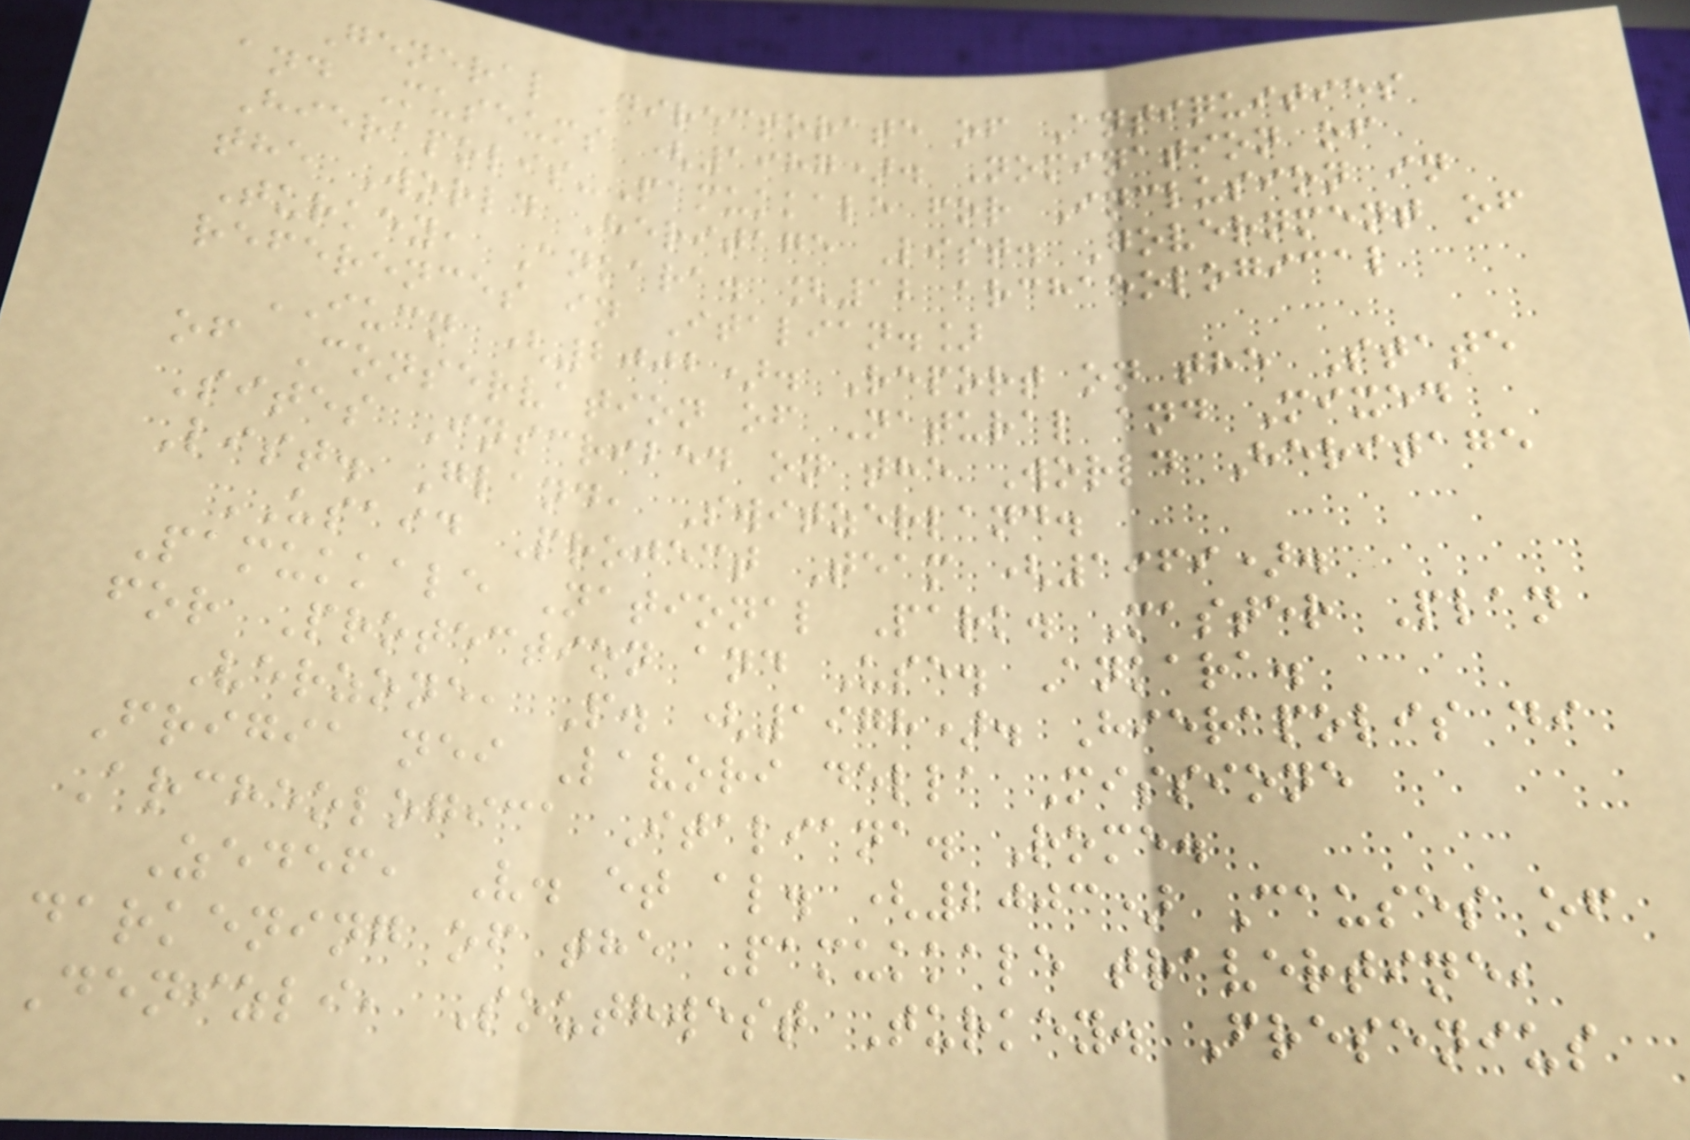General Directorate of Antiquities
and Museums (1987). Nomination of
Hierapolis-Pamukkale for Inclusion in
the World Heritage List. Government of
Turkey, Ankara. [12 archaeological
references in Italian.]
IUCN (2002). Report on the State
of Conservation of Natural and Mixed
Sites Inscribed on the World Heritage
List. Gland, Switzerland.
USAID Project Team (1969).
Pamukkale National Park. Master Plan
for Protection and Use. Ankara.
Verzone, P. (1978). Hierapolis di
Frigia nei Lavori della Missione
Archeologica Italiana. Rome.
Zedef, V. et al. (2003) Causes of
darkening of the Pamukkale travertine,
Denizli, Southwest Turkey. Fresenius
